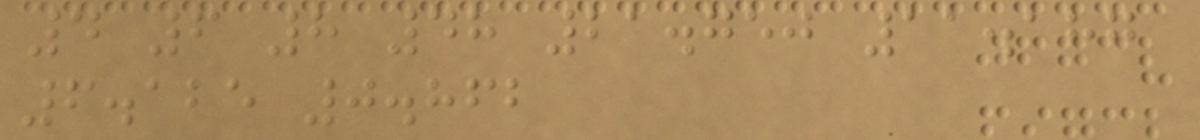4 6 8 48 21.750 11.187
6.125 0.862
